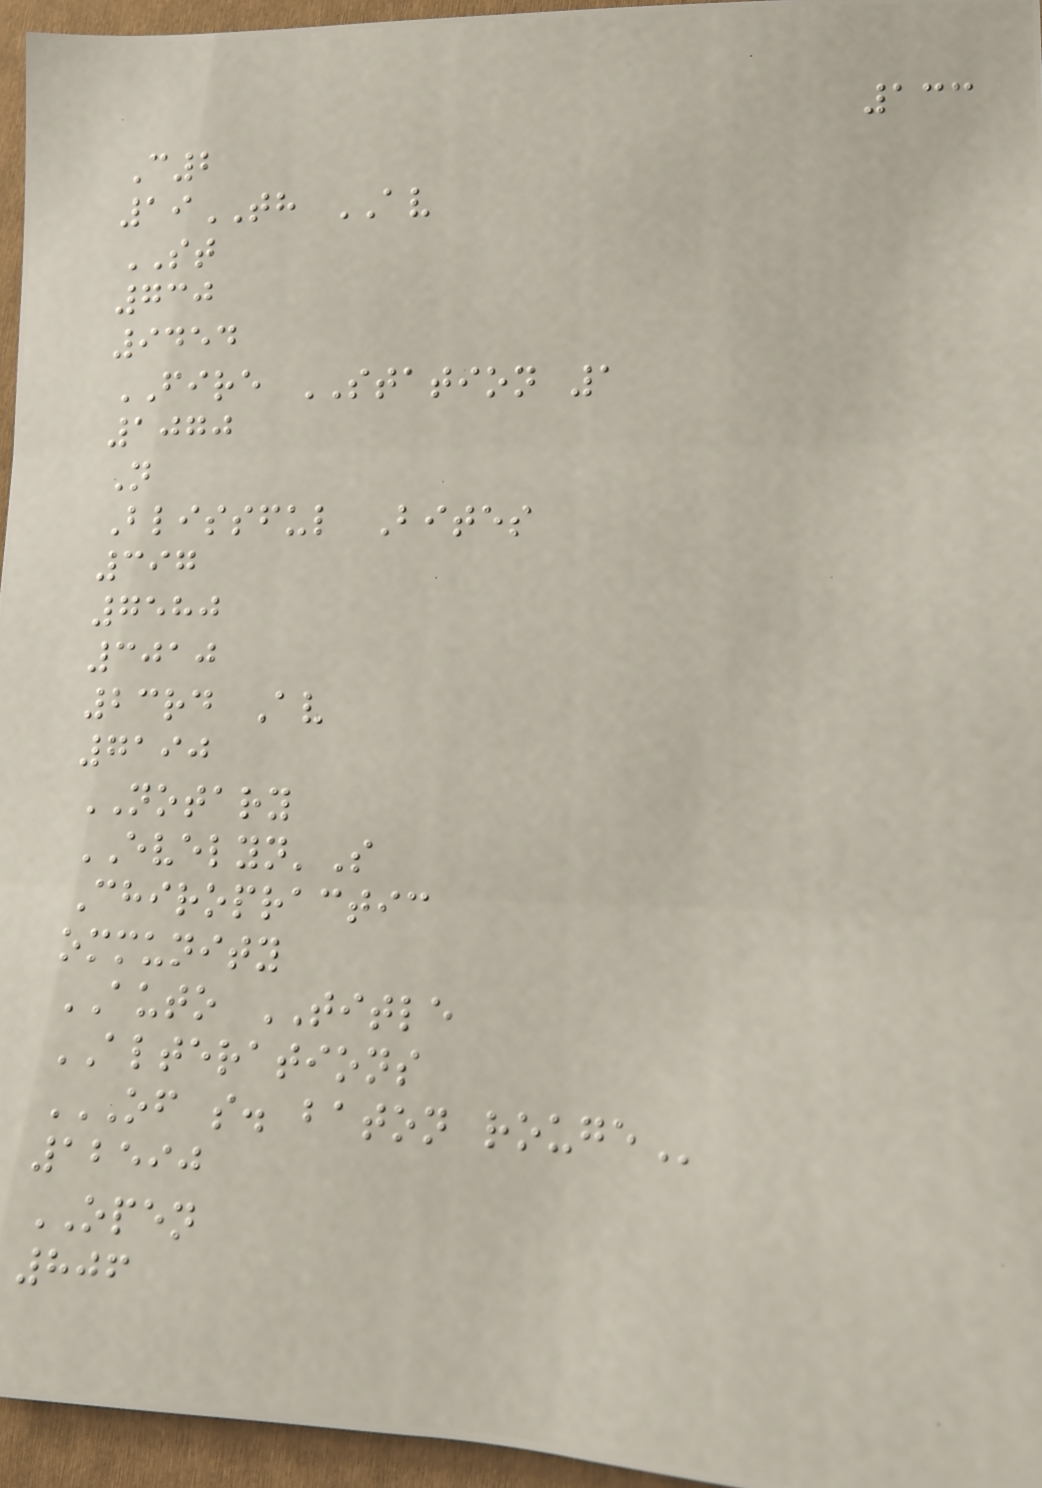133
C2
19TH AV
ST
730
9454
FIRE STATION 1
1070
N
Blissful Bites
397
7580
3010
23rd Av
7190
NOTARY
EVELYN'S
Chiropractic
ommunity
AUTO TITLE
ALTERATIONS
OF S. BATON ROUGE
12590
OPEN
806
